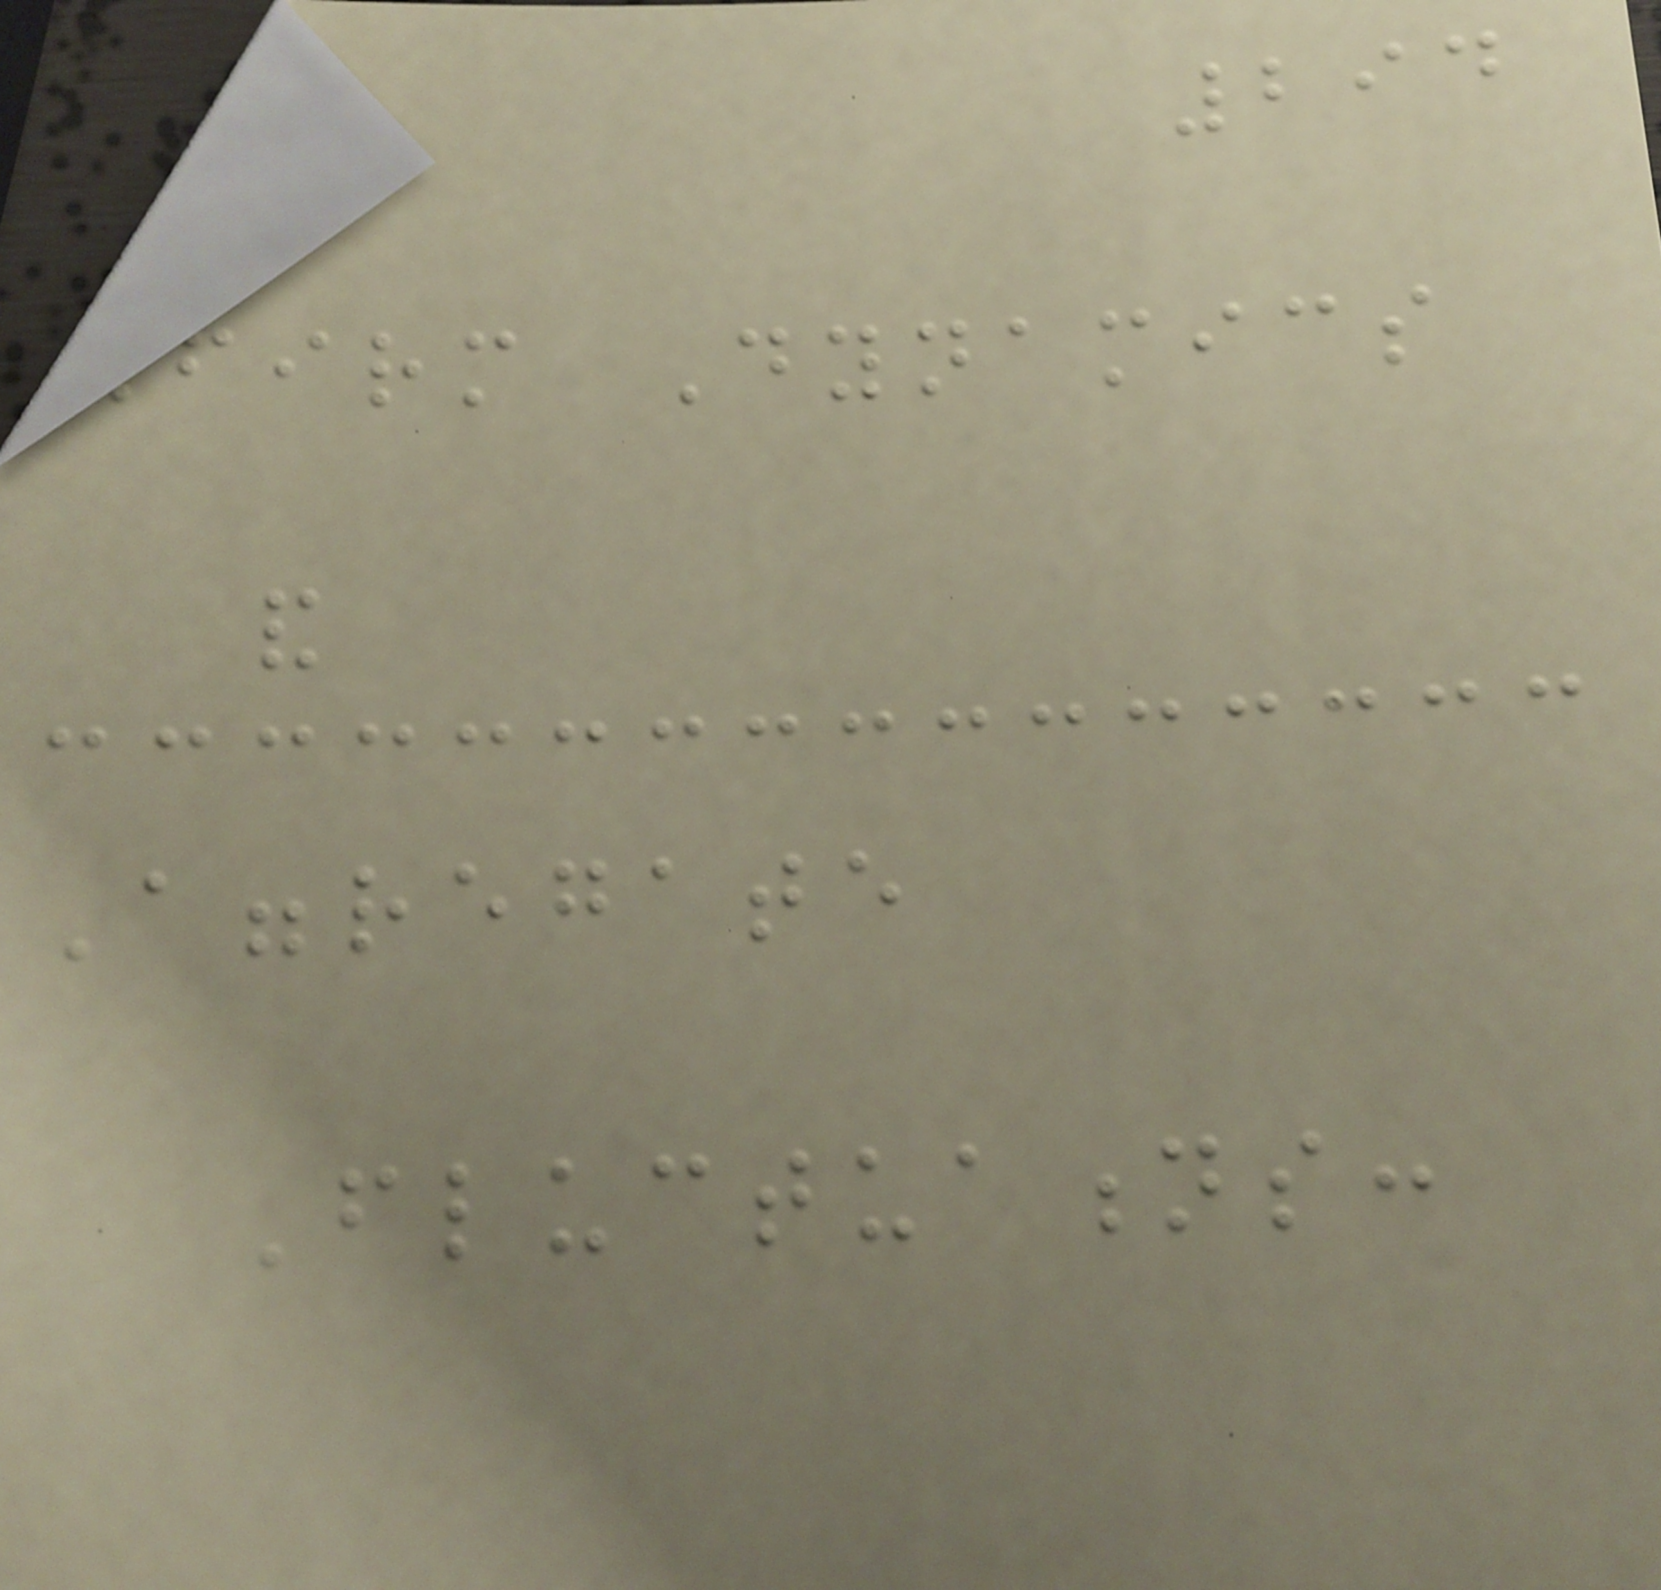294
Firm Dynamics
and
Aggregate
Fluctuations:
